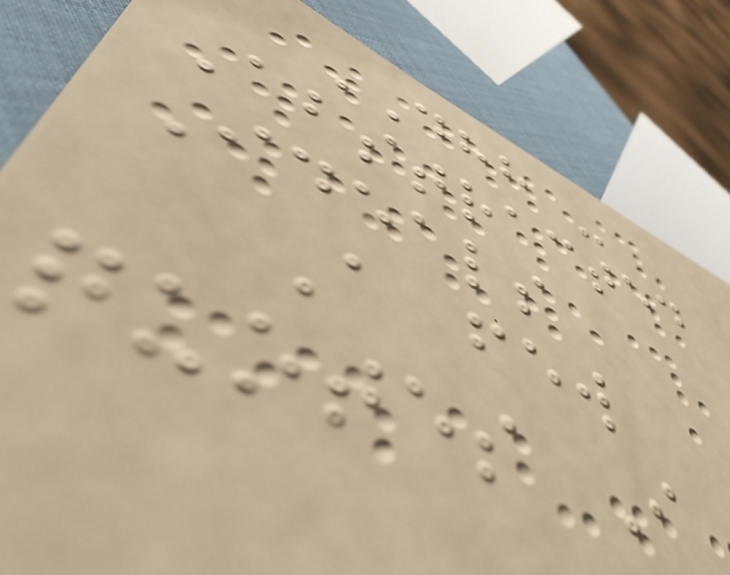DHH -
Abstracted
Ideals
A few
quotes I
